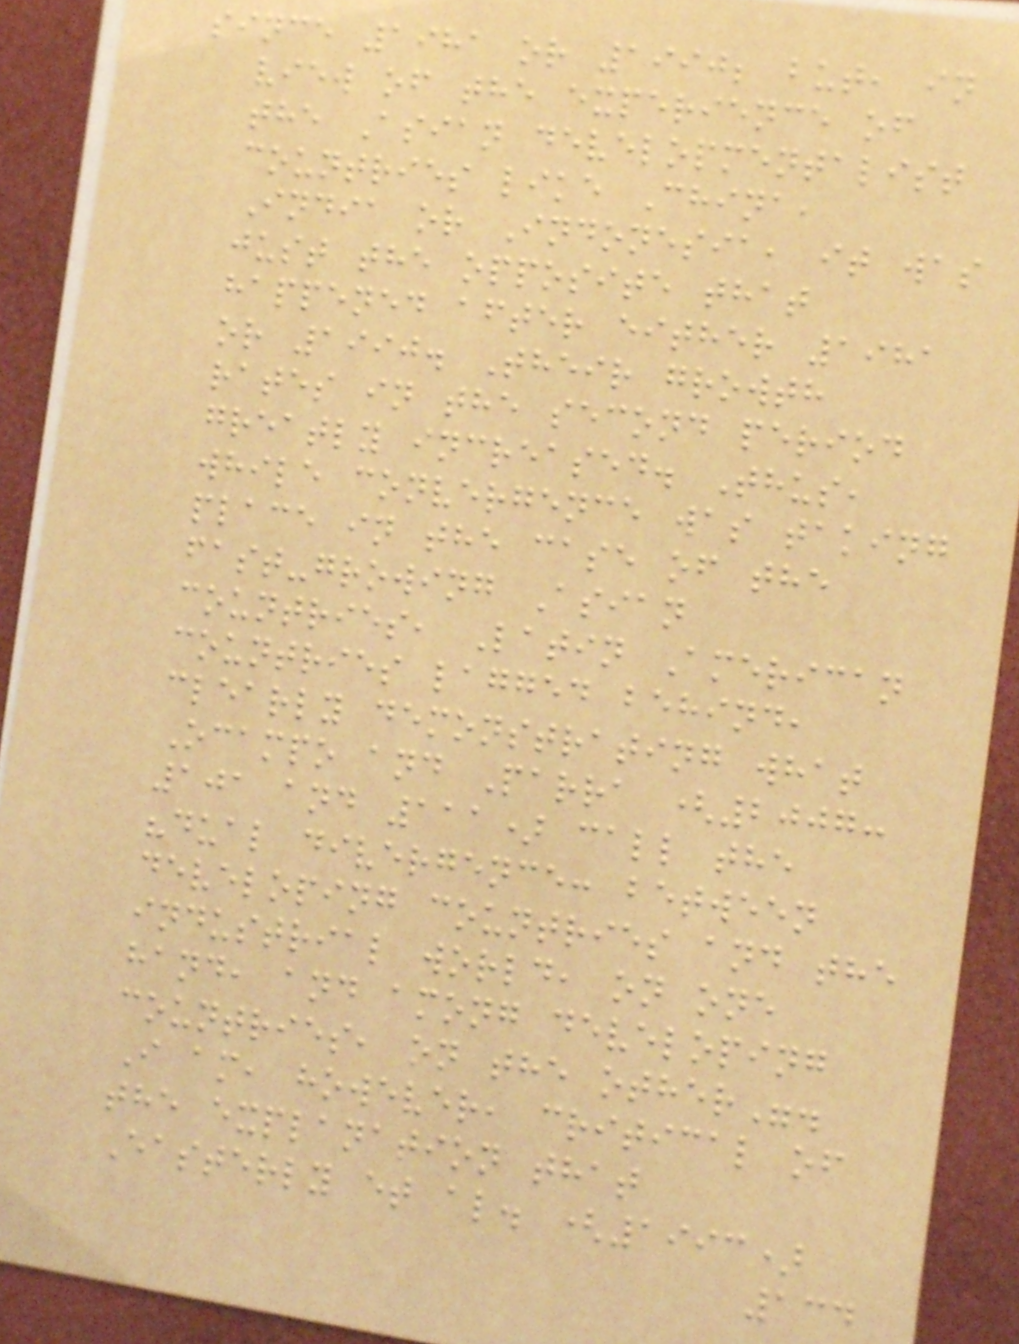since 1981 or 1990; but, in
view of the experience of
the Asian developmentalist
countries like China,
India or Indonesia, it was
just the opposite that
happened after either 1981
or 1990. Their growth
rates in the second period
greatly increased. Thus,
while convergence was taking
place in the case of the
fast-growing Asian
countries, Latin American
countries lagged behind,
clearly demonstrating what
Ocampo and Parra (2007:
101 and 111) call the
"dual divergence: between
developing countries and the
industrial world, on one
hand, and among developing
countries, on the other".
I am, however, critical of
the explanation that
Easterly et al. (1993)
134
